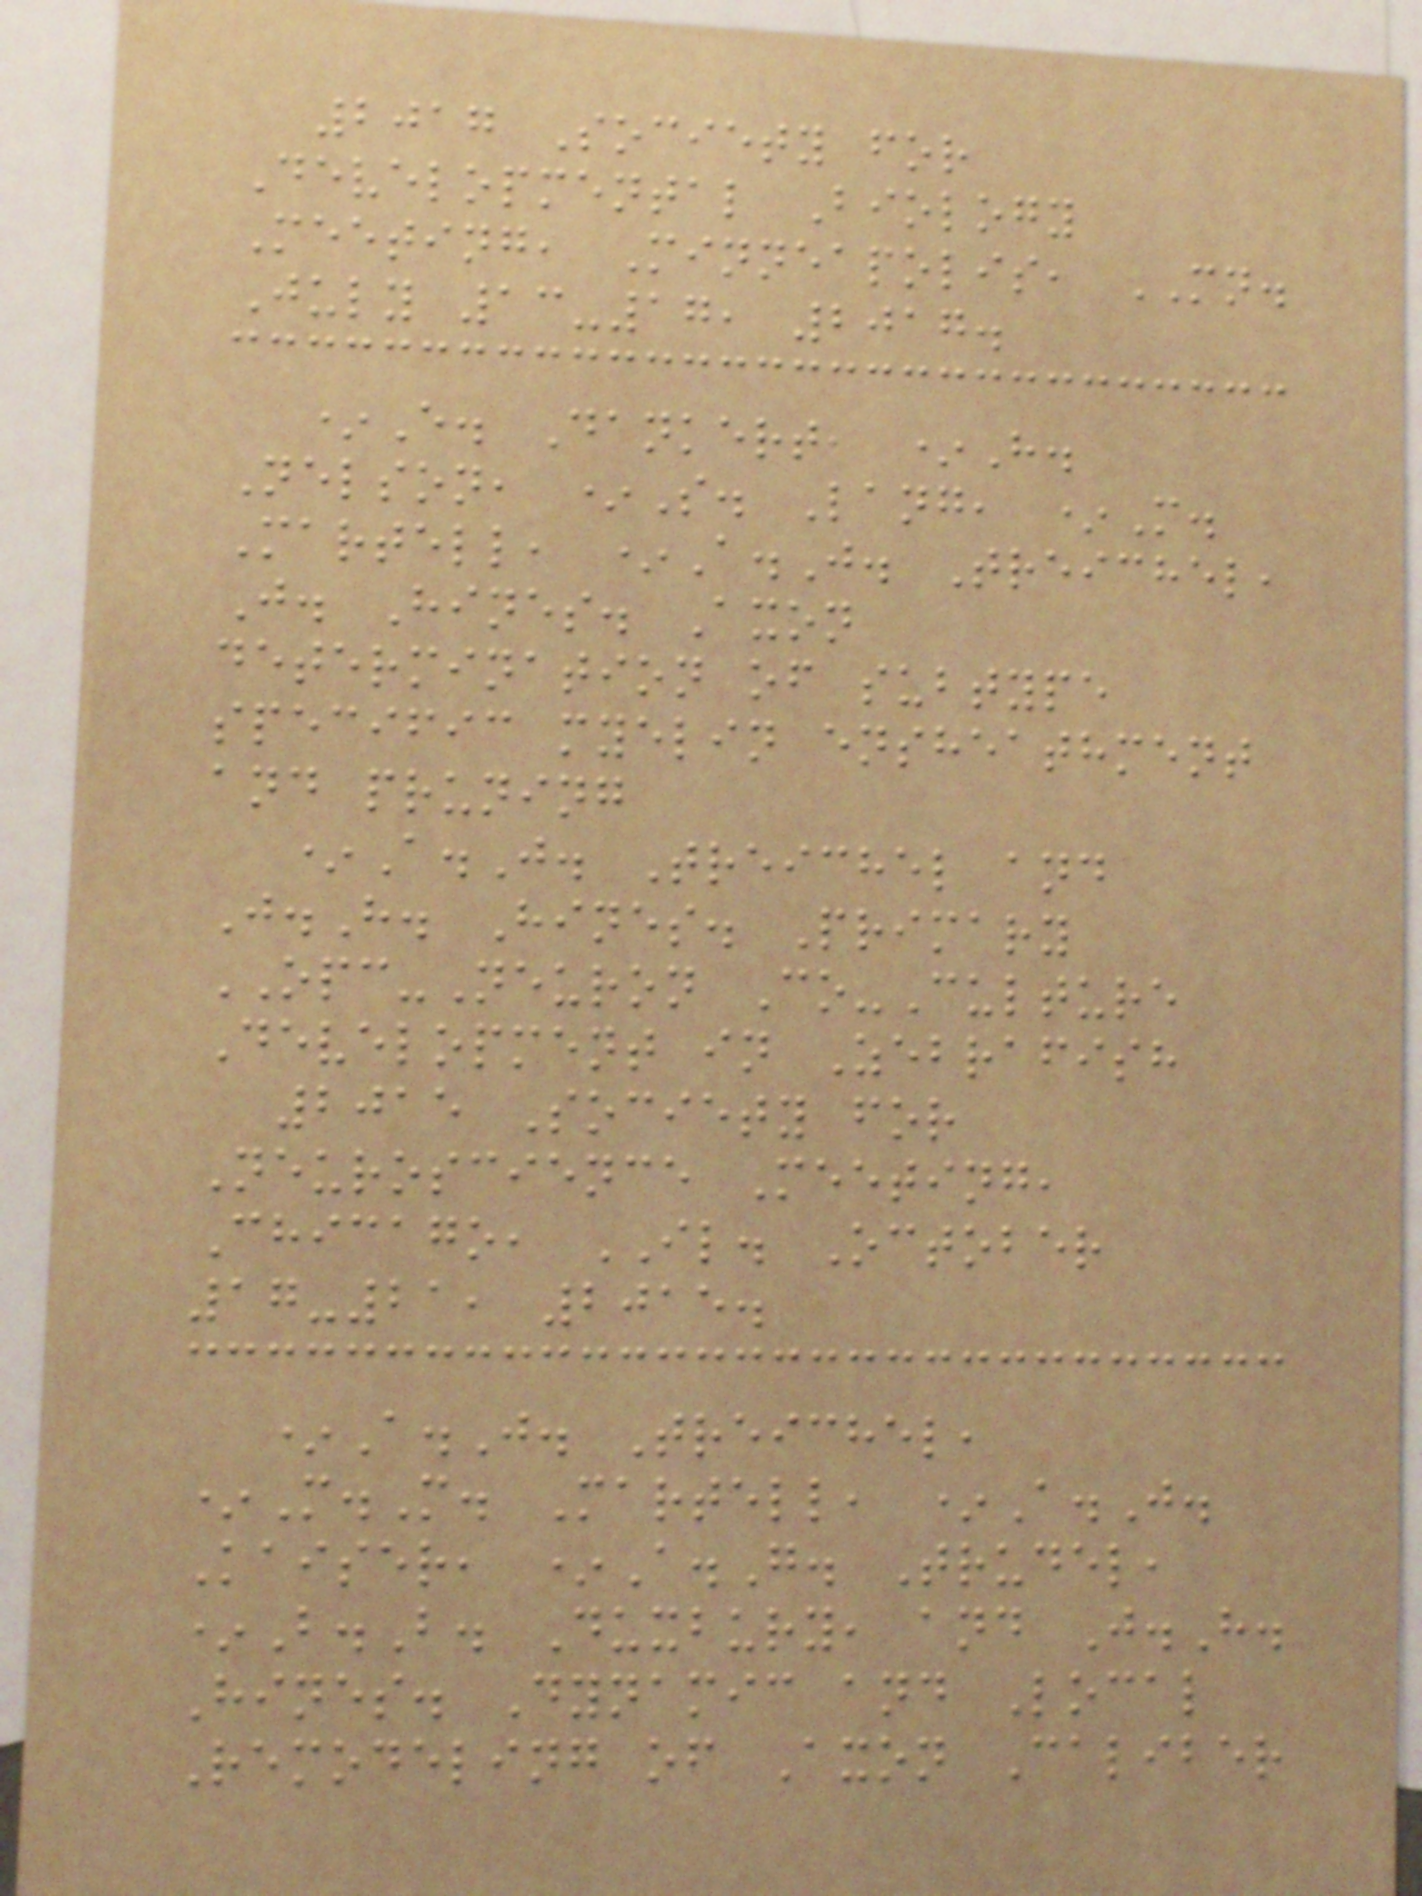2017 Society for
Developmental Biology
Meeting, Minneapolis, MN.
July 13-17, 2017.
*E. Dankert, *H.
Nelson, *S. Lang, *M.
Martell, *A.J. Treichel,
J. Hines. Axon
determination of subtype
specific myelin ensheathment
and pruning
*A.J. Treichel and
J.H. Hines. Primary
OPC-Neuron Co-Culture
Development in Zebrafish
2015 Society for
Neuroscience Meeting,
Chicago, IL. October
17-21, 2015.
*A.J. Treichel,
*M.M. Martell, *A.J.
Kaiser, *A.G. Trudel,
*B.B. Duxbury, and J.H.
Hines. Dynamic and Local
Remodeling of Axon Caliber
